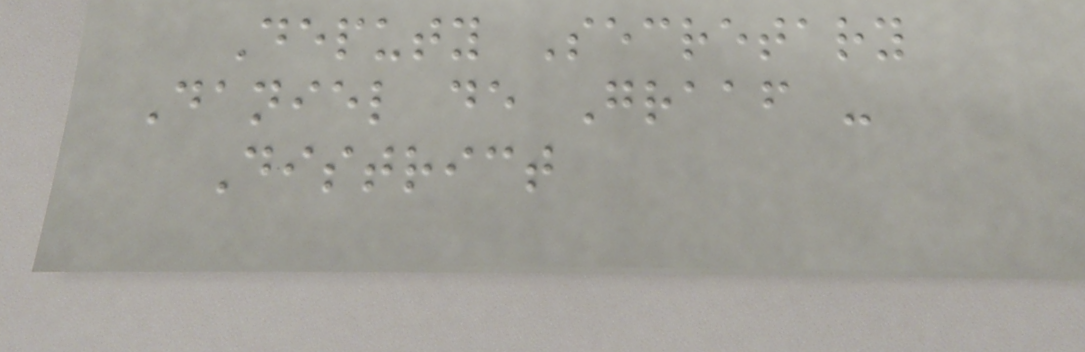Deputy Secretary
Daniel de Graaf -
District
